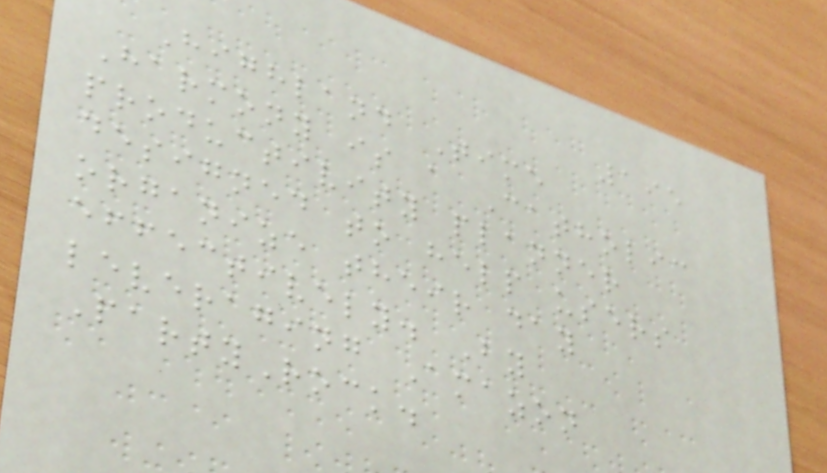195
Highland Time
Harmony is a Catholic
productivity planner
designed to help users
organize their day
effectively. By
leveraging Amazon
PartyRock.
